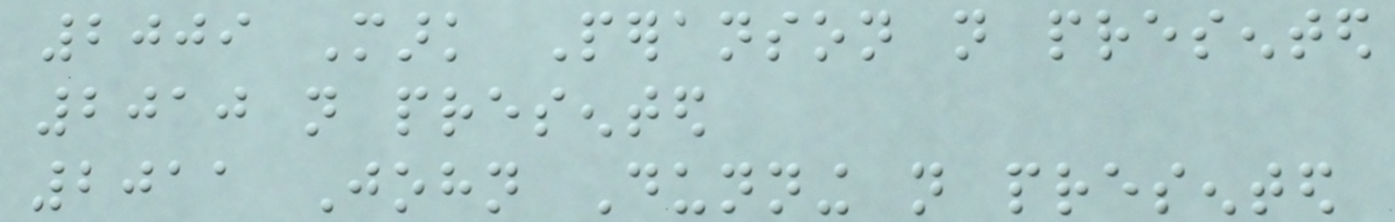2009 Mark Peranson not presented
2010 not presented
2011 John Dunning not presented
